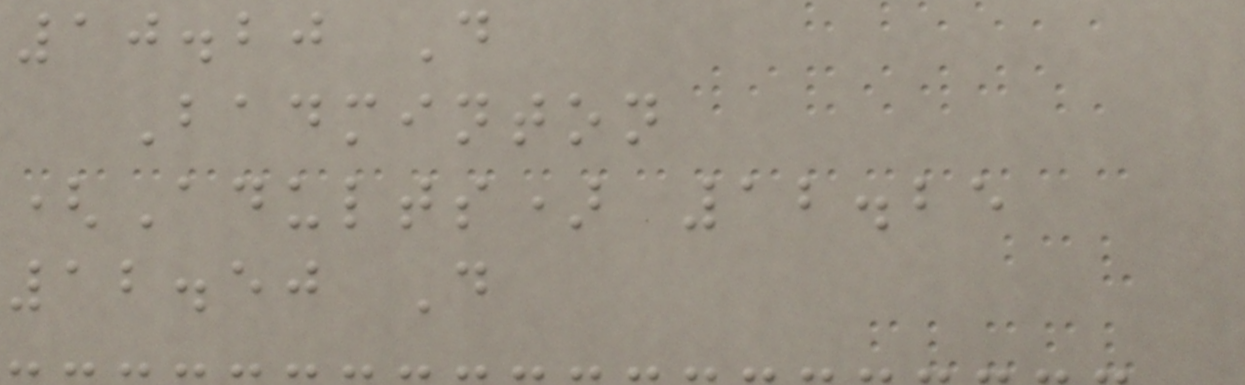10.20 D
Badminton
(Adults) 12.25
12.50 D
